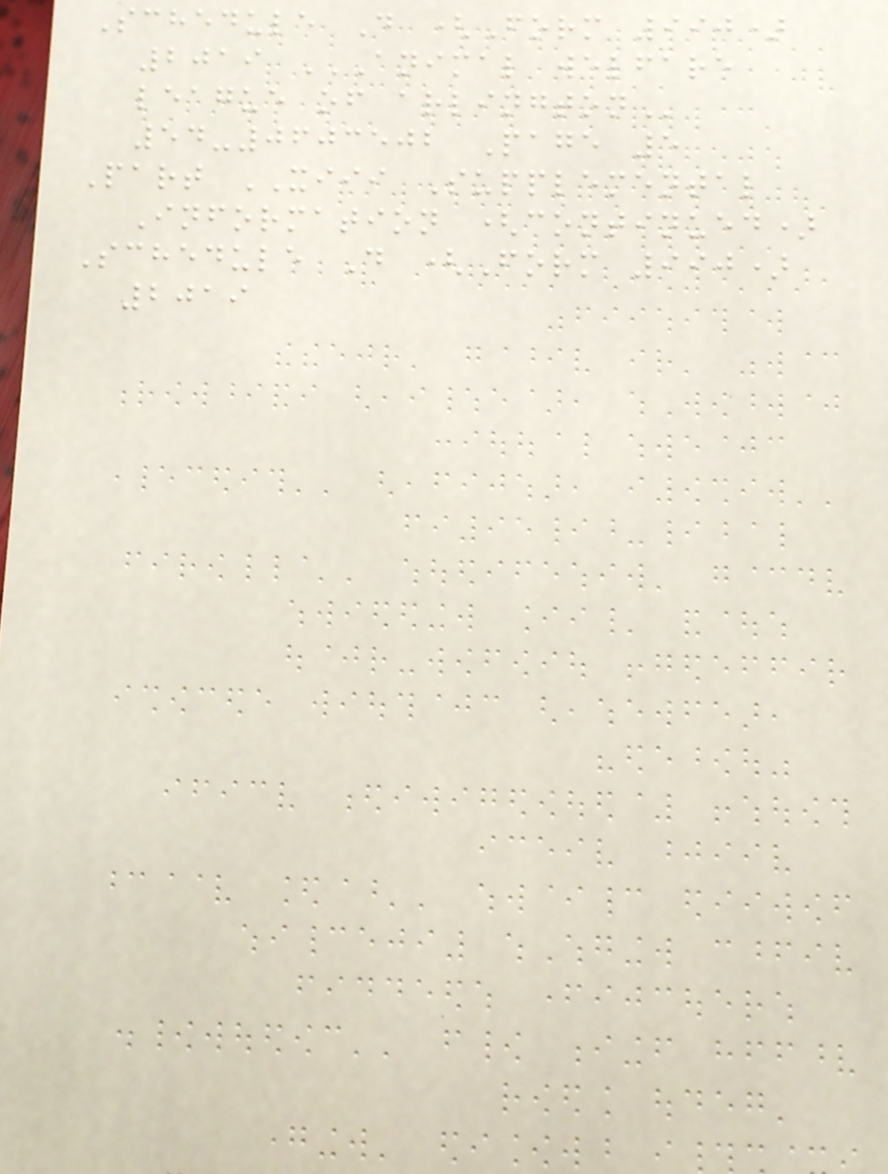Schedule D (Form 990)
2019 ANIMAL WELFARE
LEAGUE OF ARLINGTON
54-0603502 Page 5
Part XIII Supplemental
Information (continued)
Schedule D (Form 990)
2019
